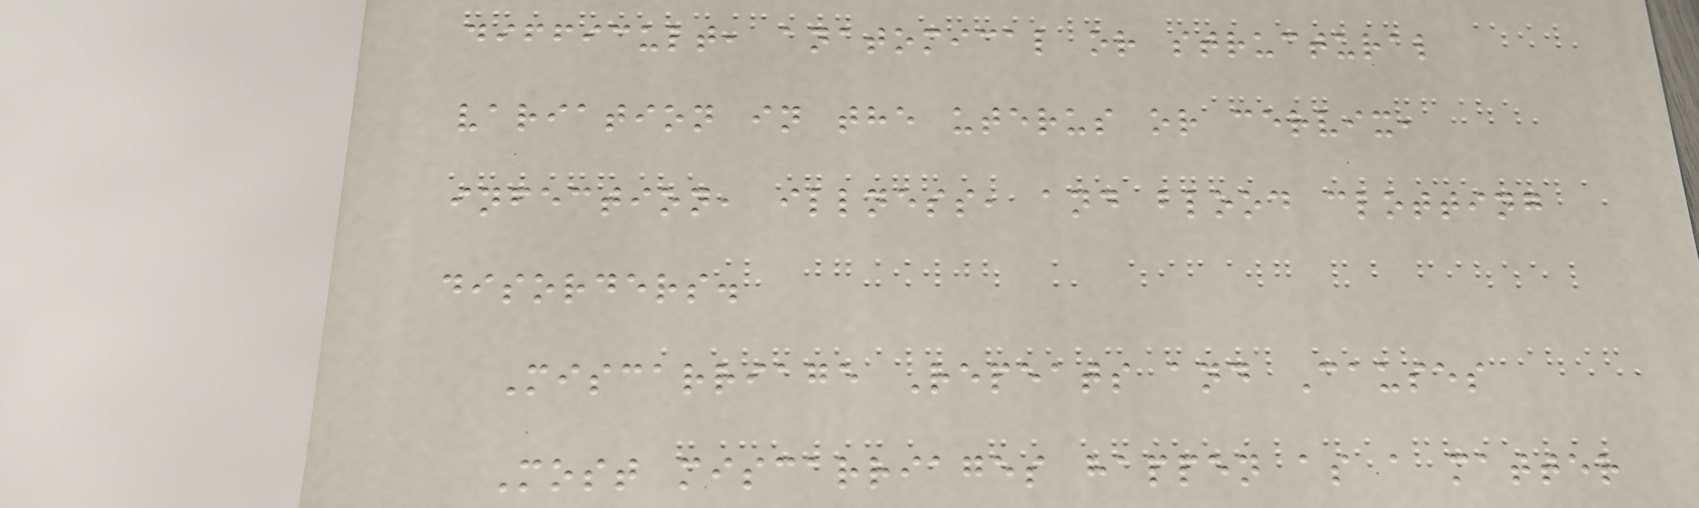difficult, anatomical or structural
variation in the uterus or cervix,
infection, illness, and blood clotting
disorders.
Miscarriage Repeats and Causes
Most miscarriages happen as a matter
